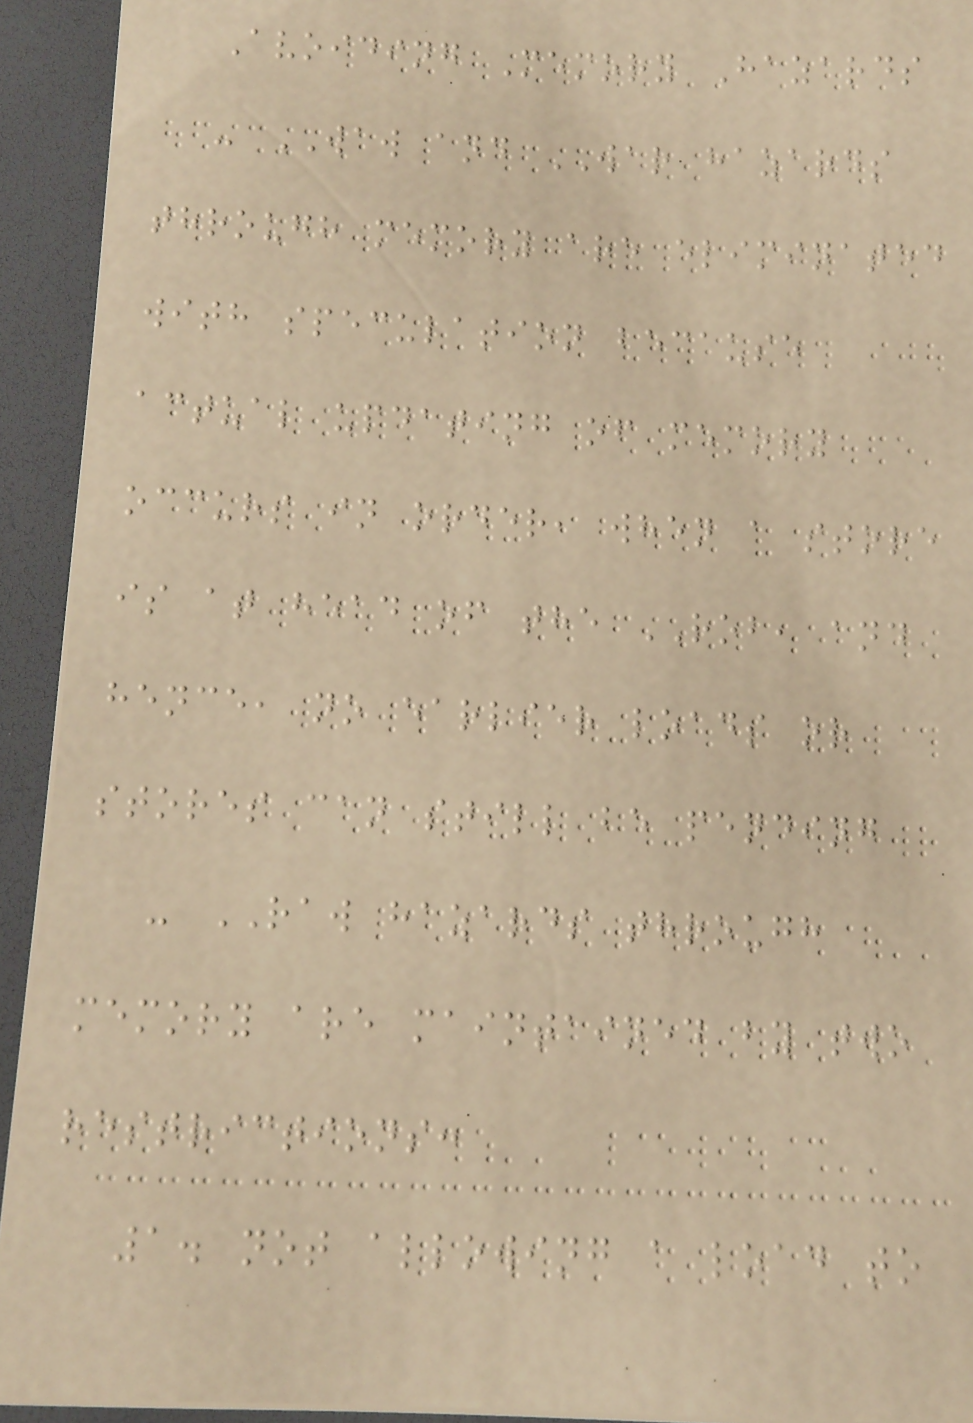Avoiding Memory Hazards
- WAW and WAR hazards
through memory are eliminated
with speculation because
actual updating of memory
occurs in order, when a store
is at head of the ROB, and
hence, no earlier loads or
stores can still be pending
- RAW hazards through
memory are maintained by two
restrictions:
1. not allowing a load to
